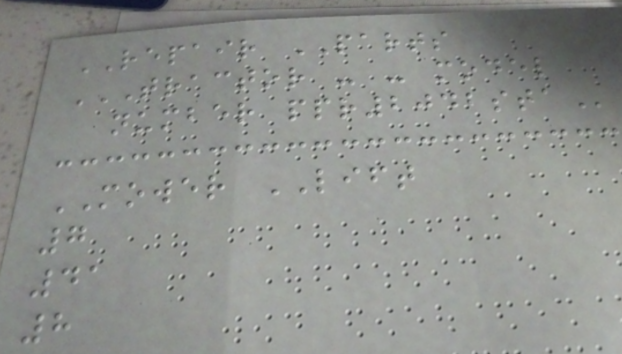REPAIR PARTS
TRACTOR - - MODEL
NUMBER PPR2042STA
MOWER LIFT
7
41
8
